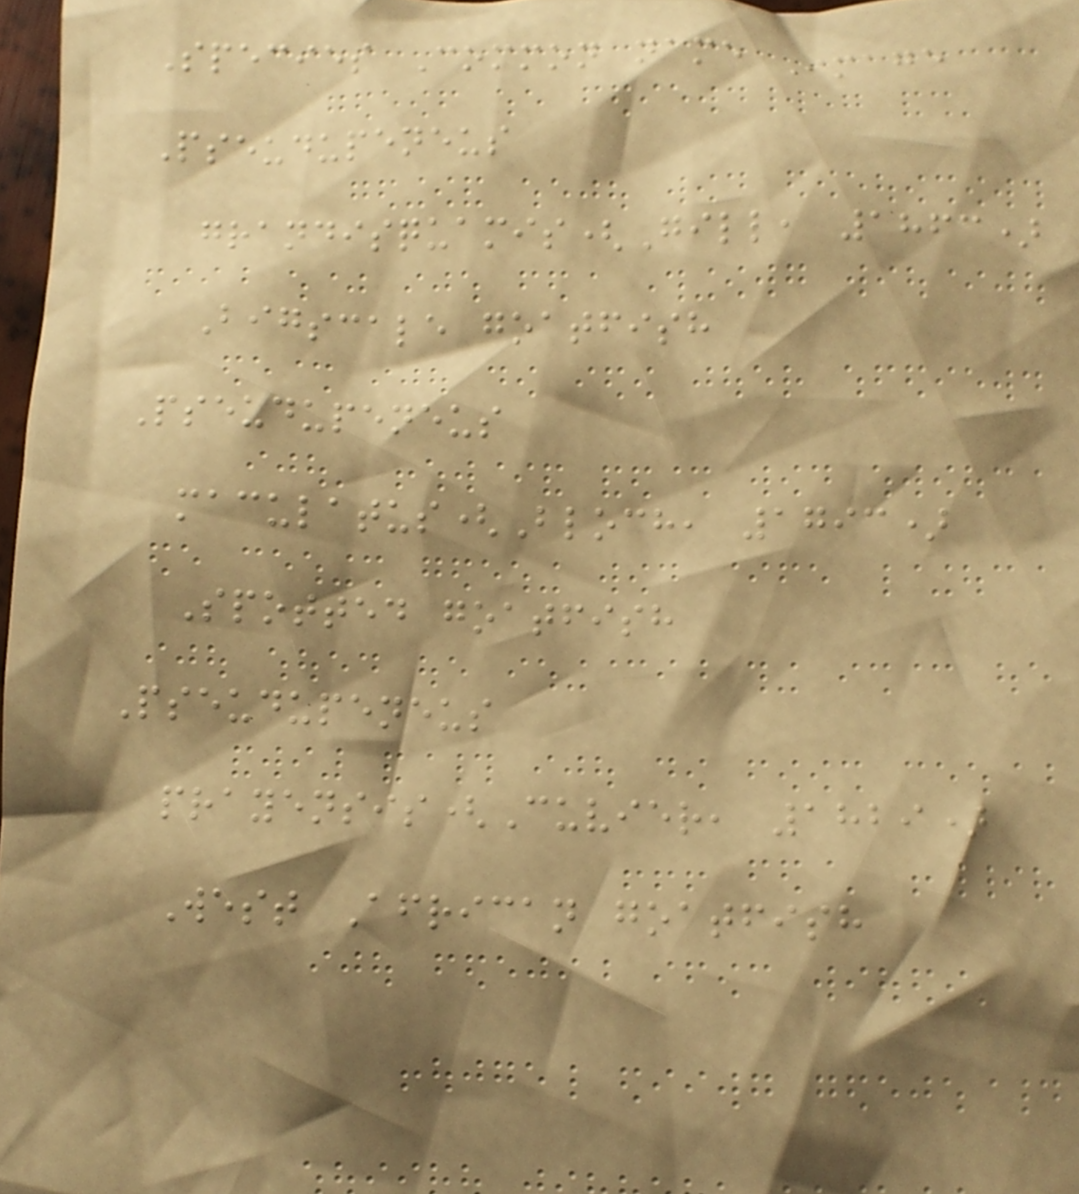Species Common name Image
Pseudupeneus
grandisquamis(Gill, 1863)
Bigscale goatfish
Pseudupeneus
maculatus(Bloch, 1793)
Spotted goatfish
Pseudupeneus
prayensis(Cuvier, 1829)
West African goatfish
